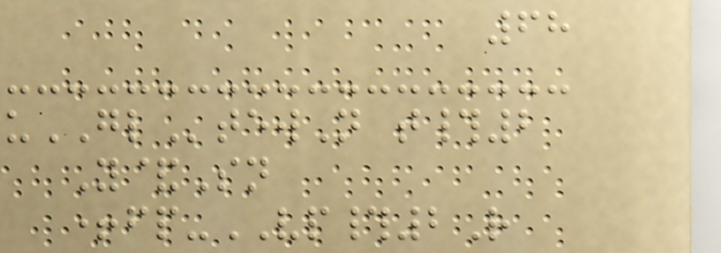68
uGLtewN t#2
Y&Sn
+fp-VP#2R
